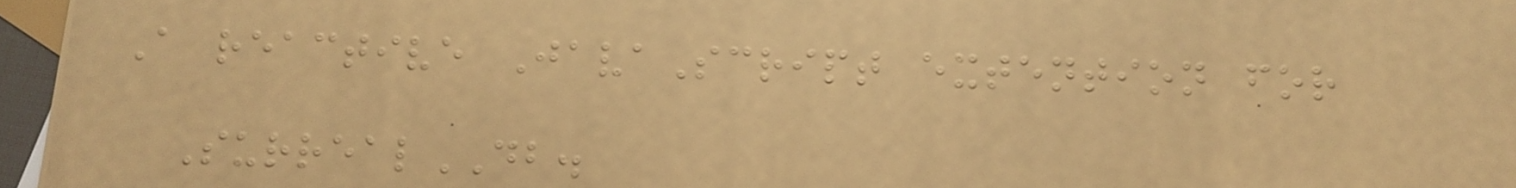A reactive JavaScript extention for
SurrealDB.
